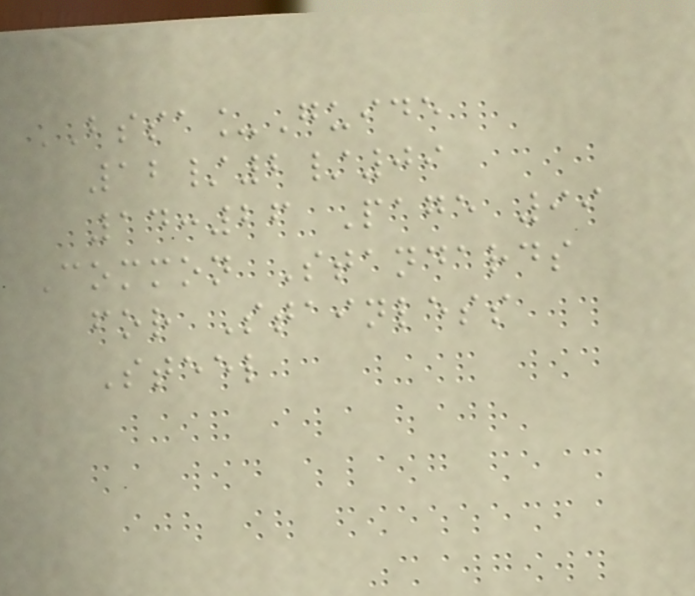BSSA_Guide
12/2/09
14:26 Page 99
Common Standards
for Stainless
Steel
